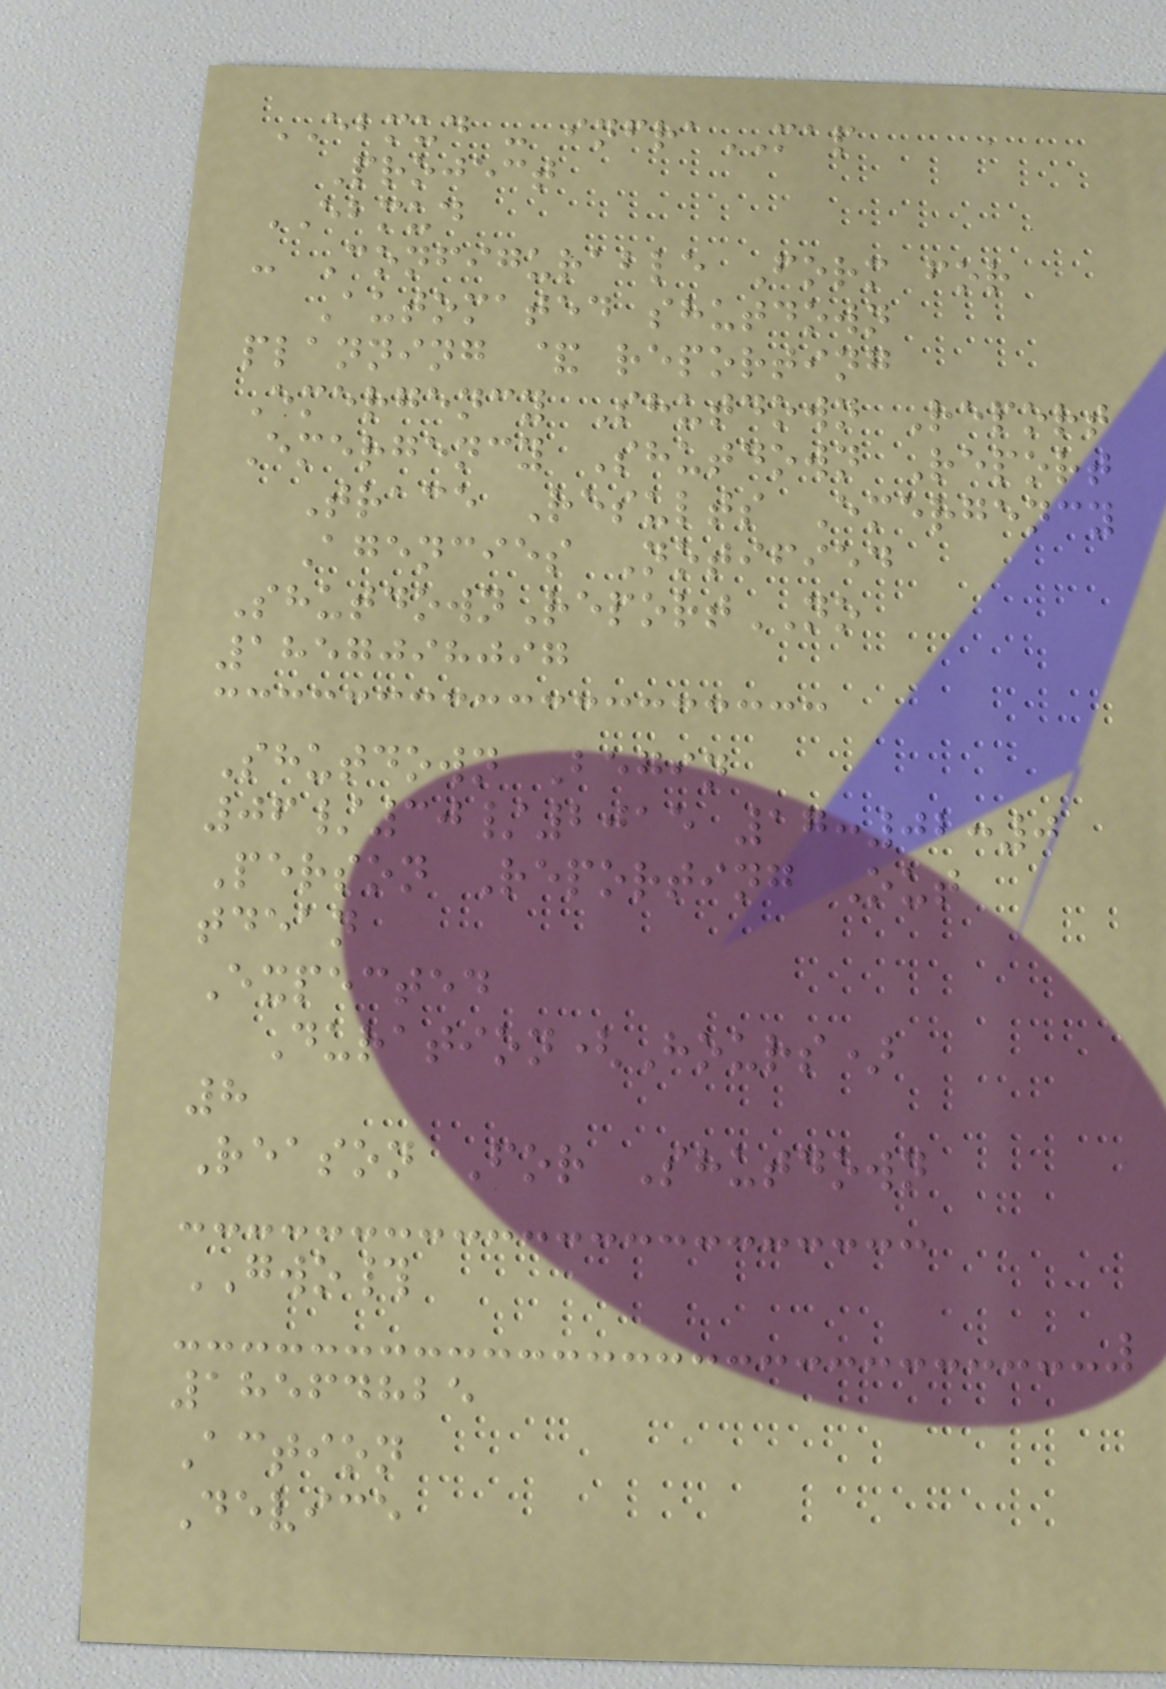EBMUD - infraMAP
Project
EBMUD
- Configurable Form for
Automated shutdown
planning & reporting
Emergency Shutdown Report
Emergency Shutdown Report
Trace Results Emergency
Agencies Notified
ShutdownReportNO
1857098097
Shutdown Begin
06/30/2015 17:02:0
Person Reporting Out
tdean
Expected
Duration(Hours)
8
Reason For Shutdown
GWO#
18564825
Action
Device
